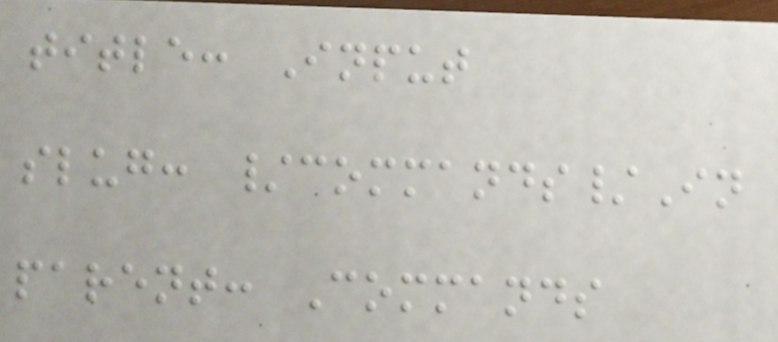title: Input
slug: /commands/In
parent: Commands
